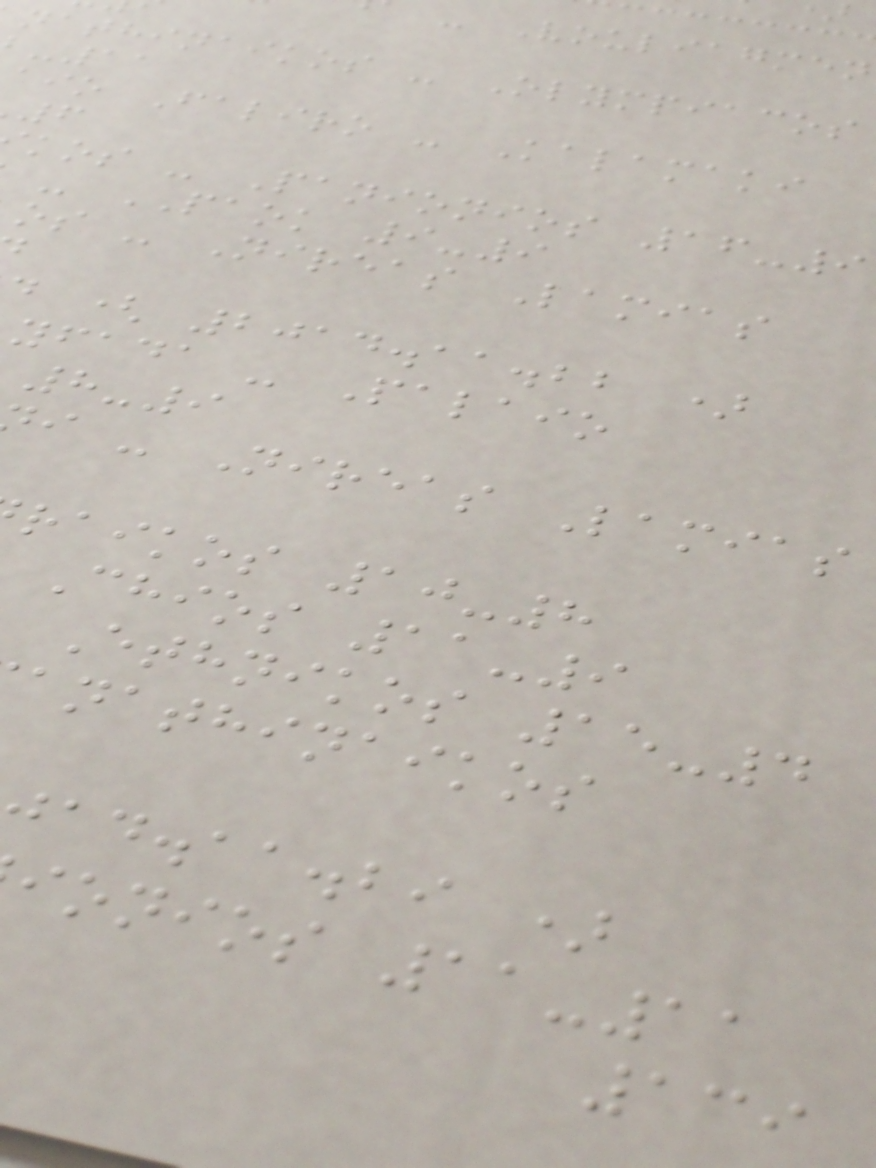- Vouliagmen
nathinaikos - Olympiacos
-11
aio Faliro - Kalamaki
kos - Panionios 16-9
- PAOK 9-9
os - Nireas Lamias
( 2014.11.22 )
yfada - Palaio
8-9
i - Nireas Lamias
raikos 10-8
Chios 11-9
Ethnikos 15-4
anathinaikos
ad.aa.bi )
ionios 11-11
139
